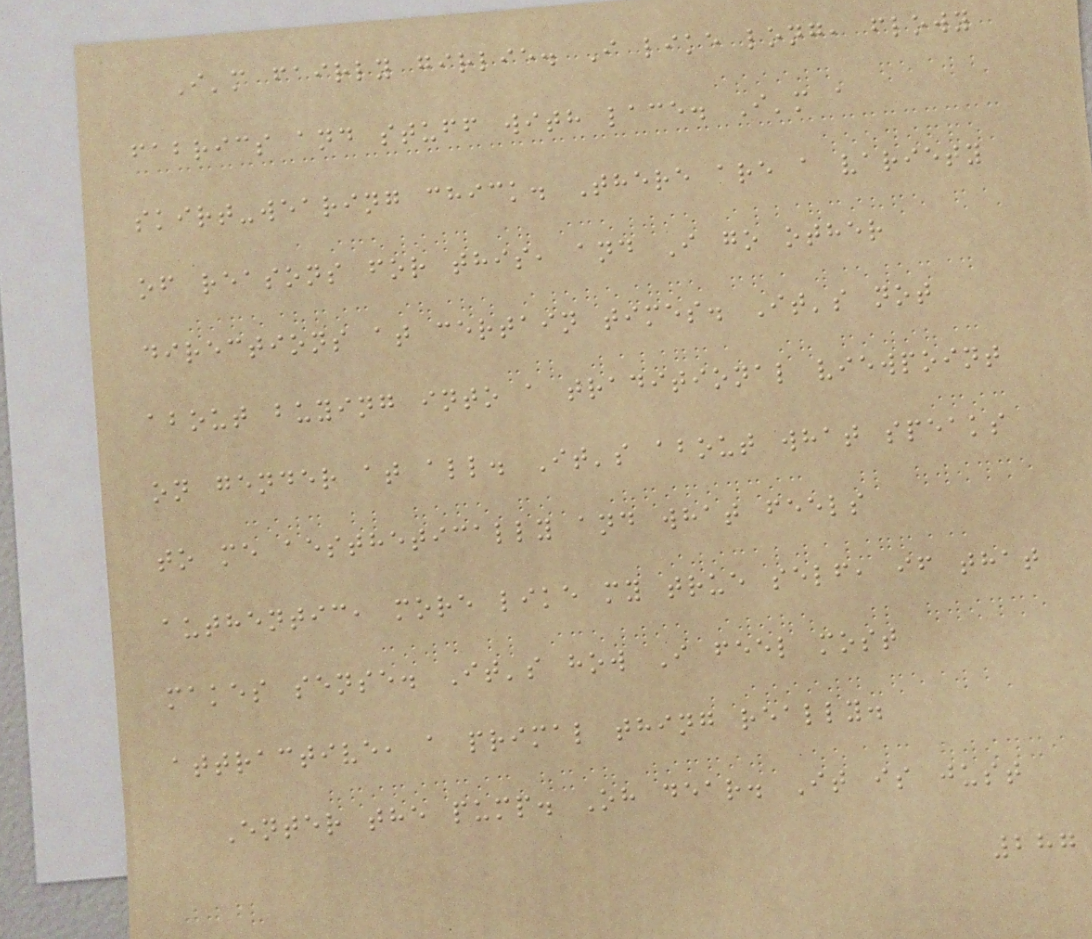I'm fairly girlie. I like long, flowy
fabrics and stuff with lace. I'm a
skirt-wearing chick. There are a variety
of reasons for this, and I go other
directions at certain times. It's not
about buying into a traditional viewpoint
on gender at all. It's about what speaks
to me aesthetically and what feels
authentic, more like my true self, if that
makes sense. It's how I feel most
attractive, a primal thing really.
Enter the pump. Oh dear. It is just
287
